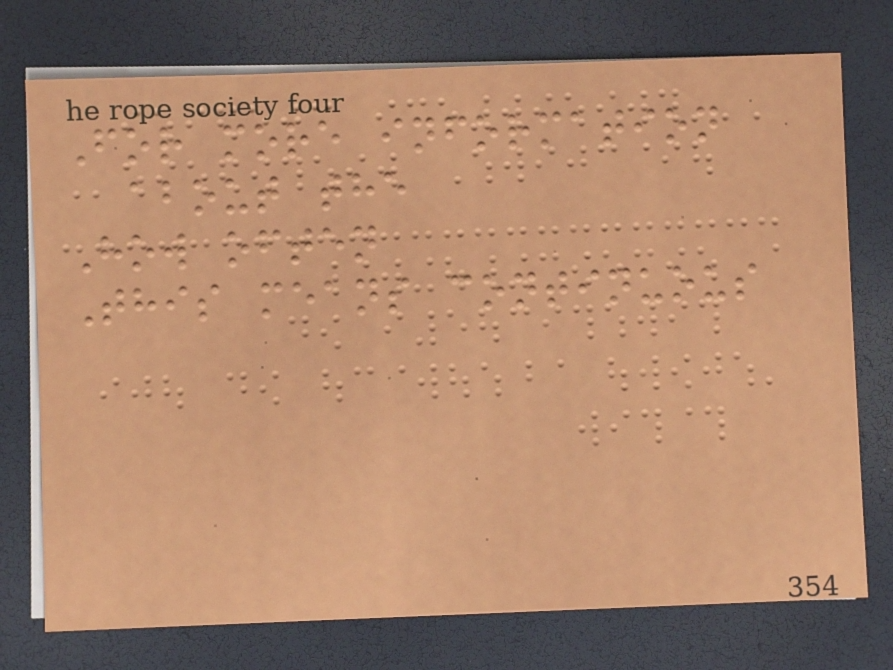For more information
about the
How often
This means continuous
